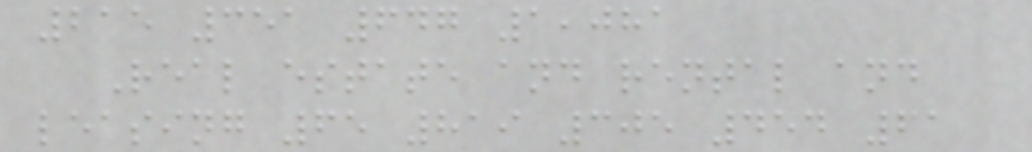215 351 647 1,081
Real estate and rental and
leasing 65 819 305 454 61
